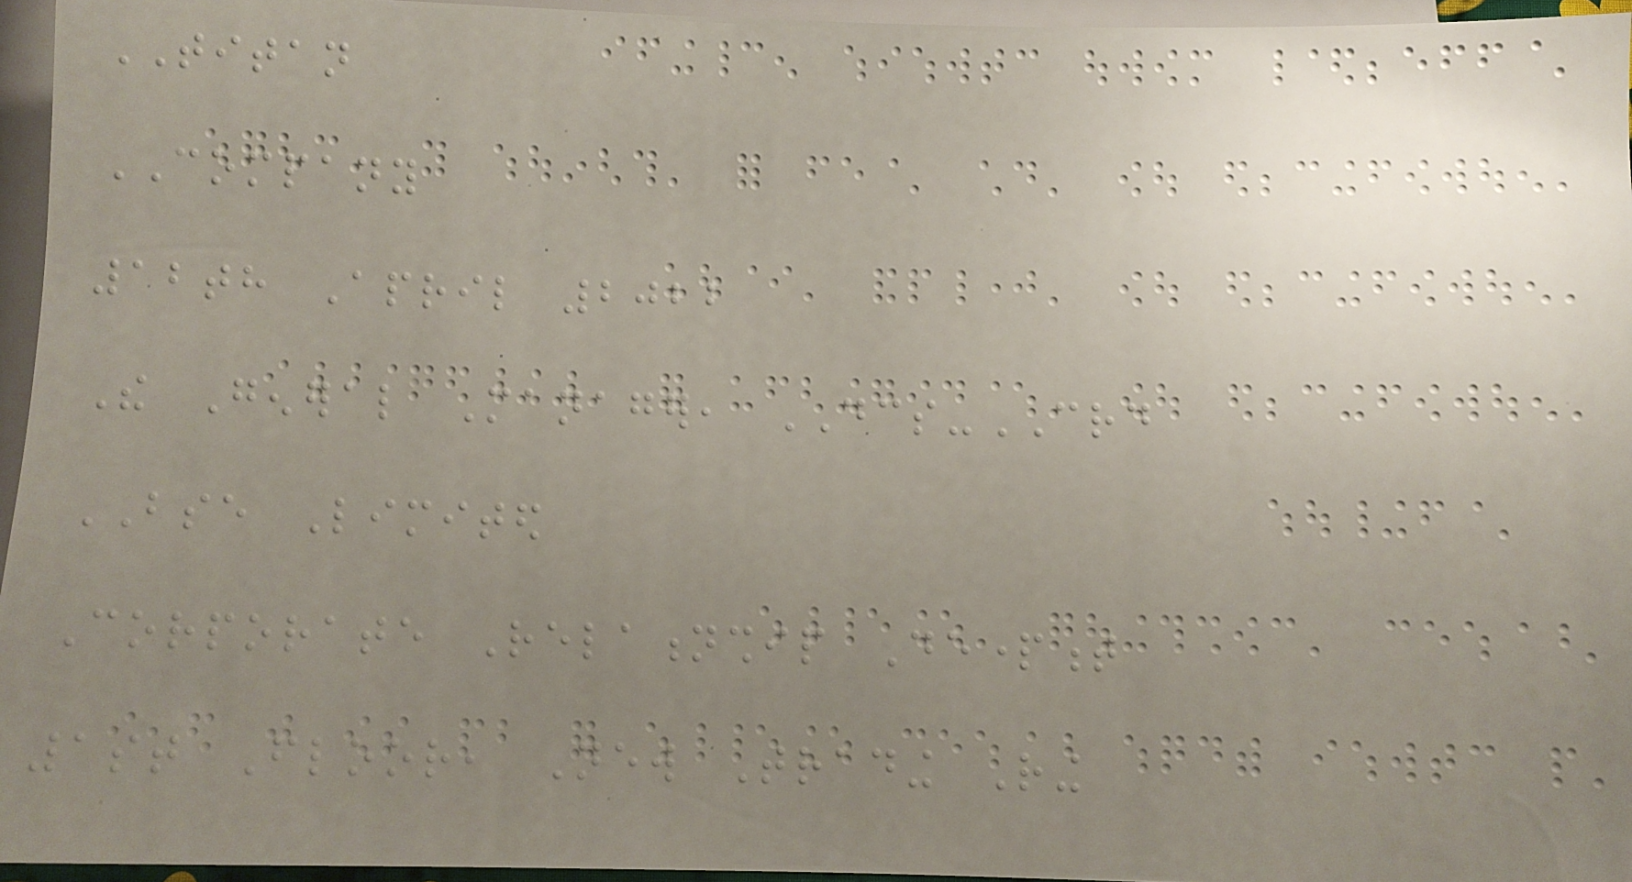TITAN
COMPANY
12th April 2022
The General Manager, DCS-CRD
BSE Limited
Corporate Relationship Department
1st Floor, New Trading Ring
